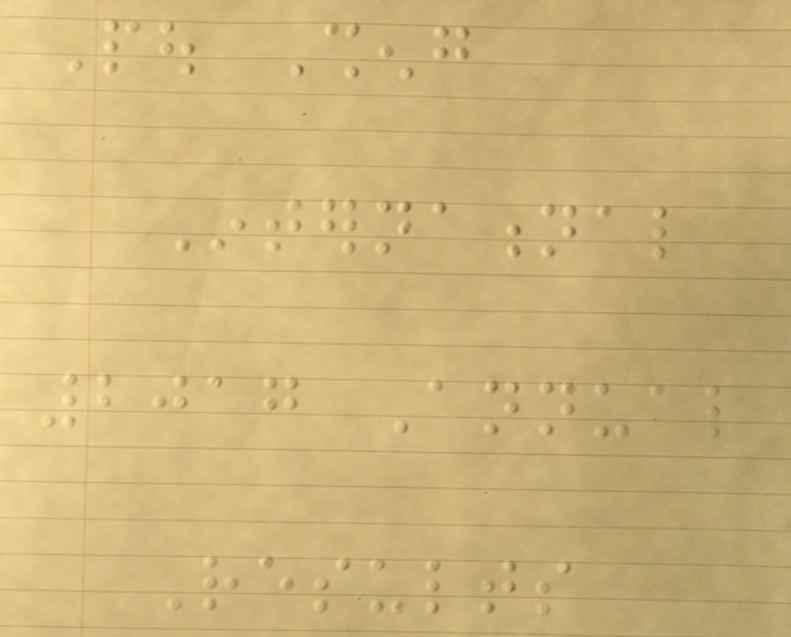Pou Sheng
International
2017 Annual
Results
